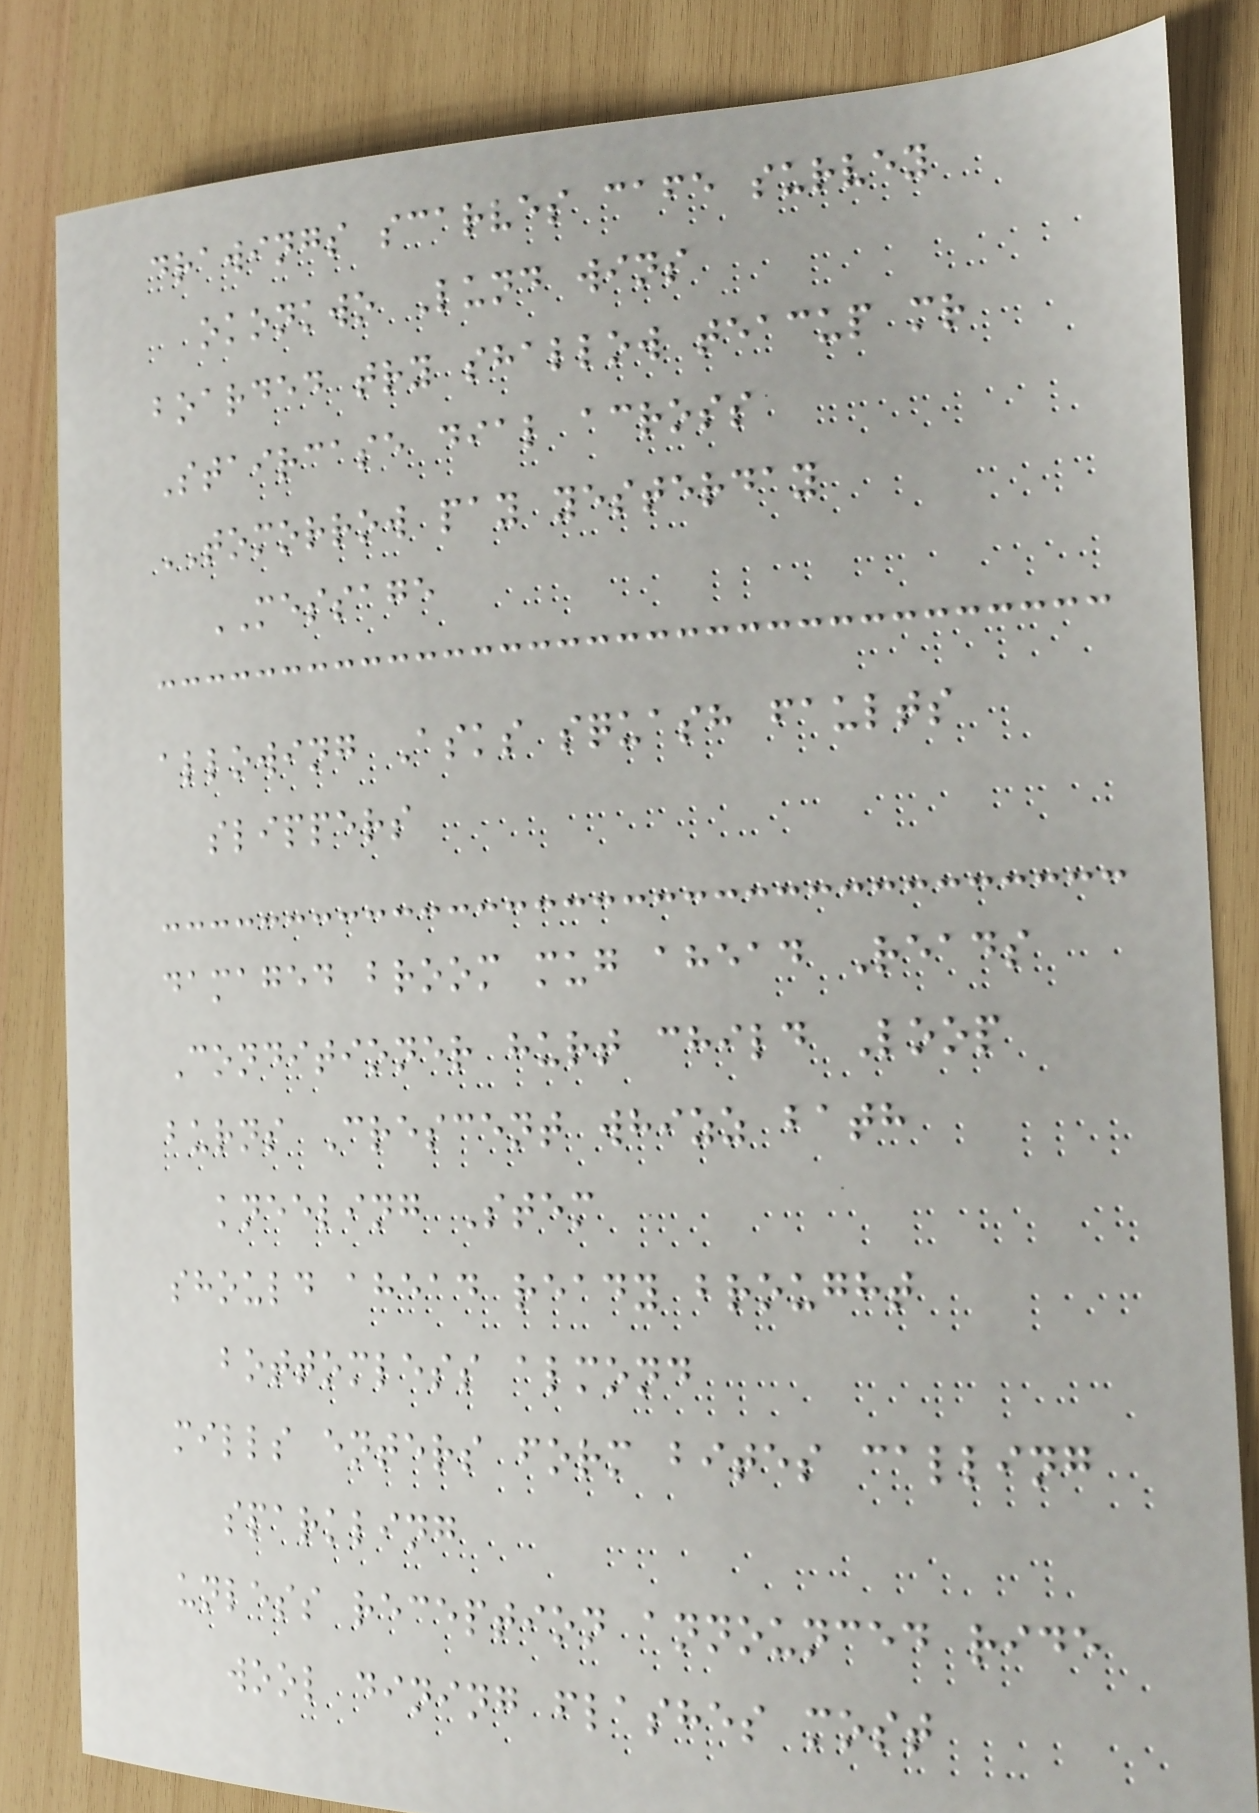drawings scarves cafe survey
okonkwo Lund wins
boarded try shallow teacup mr
Staircase dial across
TOMORROW pay yesterday
MESSAGE
allowing Asks squash faults
slippers
damaged broom mug ahead Reads
Conditioner hurt child Loop
burns Crescent whizz bath
kneeling Stem
should ahead ready brought
bottomless almond
mills enters form bites calling
sparkling
unless reception announced ride
wool dining flashes most
